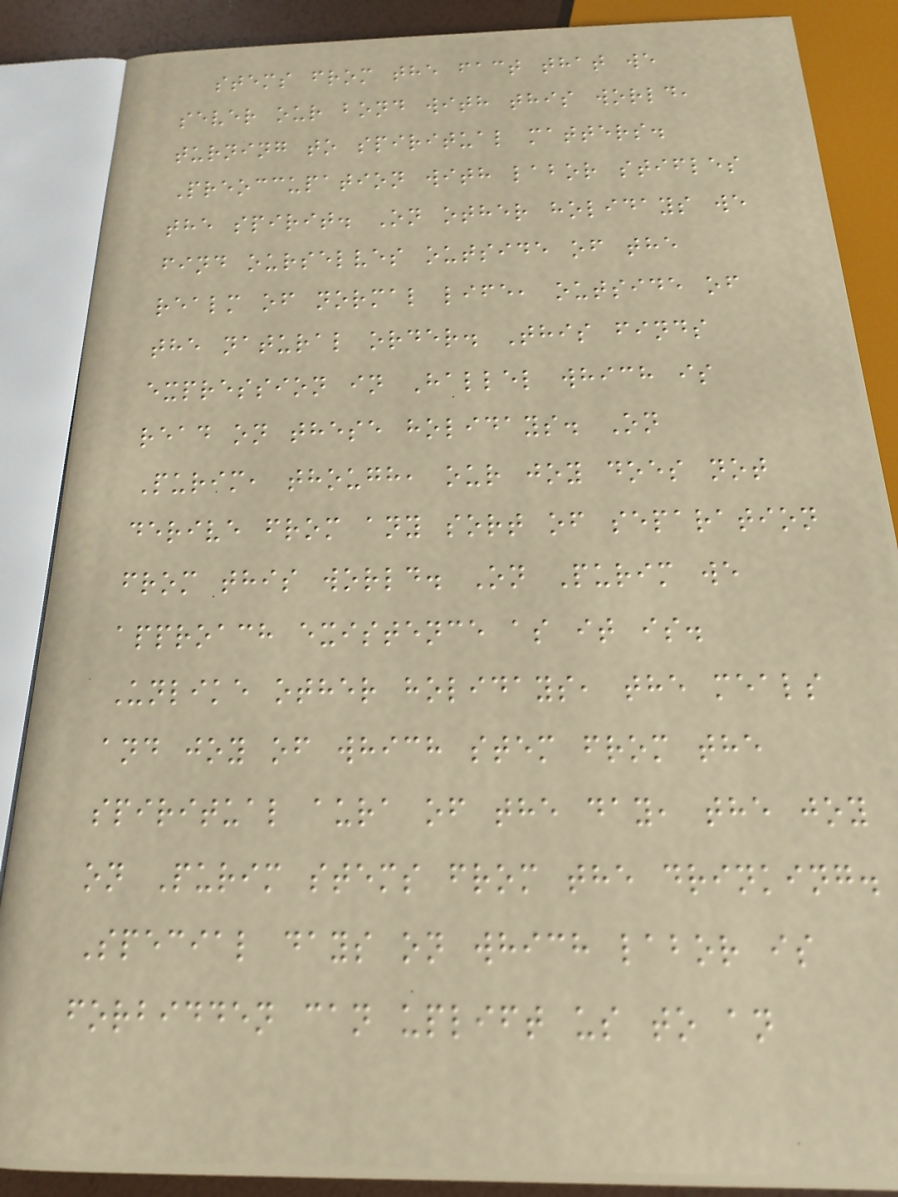stems from the fact that we
sever our bond with this world,
turning to spiritual matters.
Preoccupation with labor stifles
the spirit. On other holidays we
find ourselves outside of the
realm of normal life, outside of
the natural order. This finds
expression in Hallel which is
read on these holidays. On
Purim, though, our joy does not
derive from any sort of separation
from this world. On Purim we
approach existence as it is.
Unlike other holidays, the meals
and joy of which stem from the
spiritual aura of the day, the joy
on Purim stems from the drinking.
Special days on which labor is
forbidden can uplift us to an
